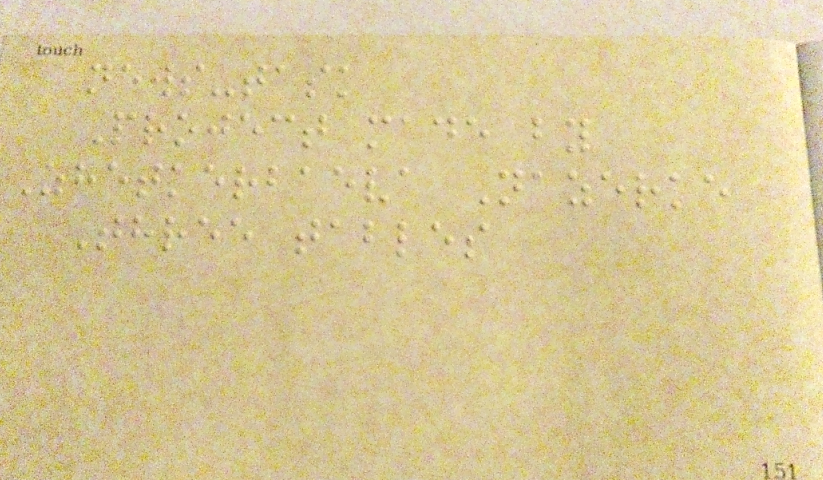news-task
Project made by
Zhetkerbaeva Nazerke
Three tables
